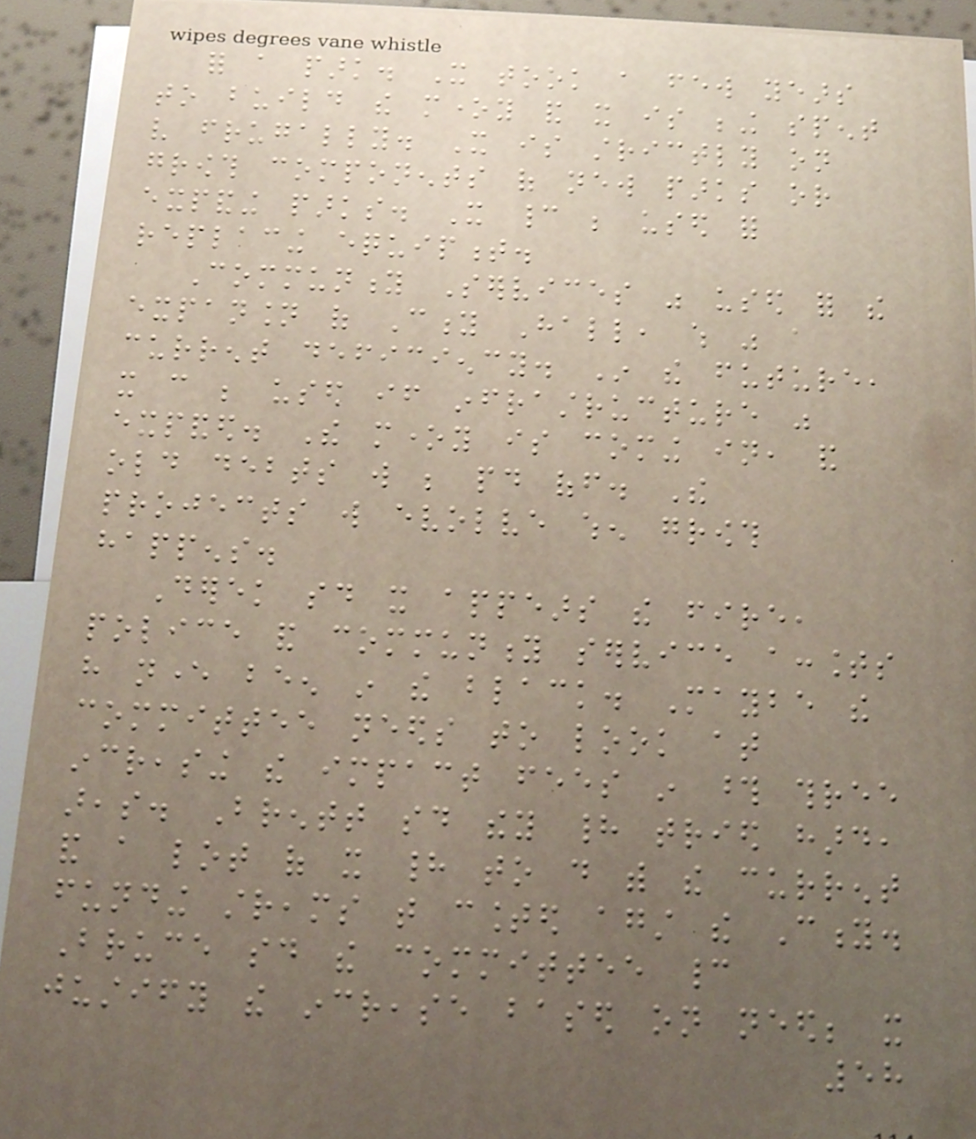for a park. It took a few years
to build the money and it is being spent
very frugally. It is strictly on
growth components of new parks or
expanding parks. It cannot be used for
replacing equipment.
Community Services was used for the
expansion of City Hall, which was a
current deficiency. In the future,
it can be used if infrastructure was
expanded. The money is coming in, and
old debts will be paid off. The
projects will evolve when growth
happens.
Derek said it appears the fire,
police and community service accounts
have never been in the black. Maybe the
committee needs to look at
increasing the impact fees in those three
areas. Brentt said they had tried hard,
and a lot of it had to do with the current
funding streams that counted against the City.
Bruce said the committee cannot
justify the increase based on need; it
58
